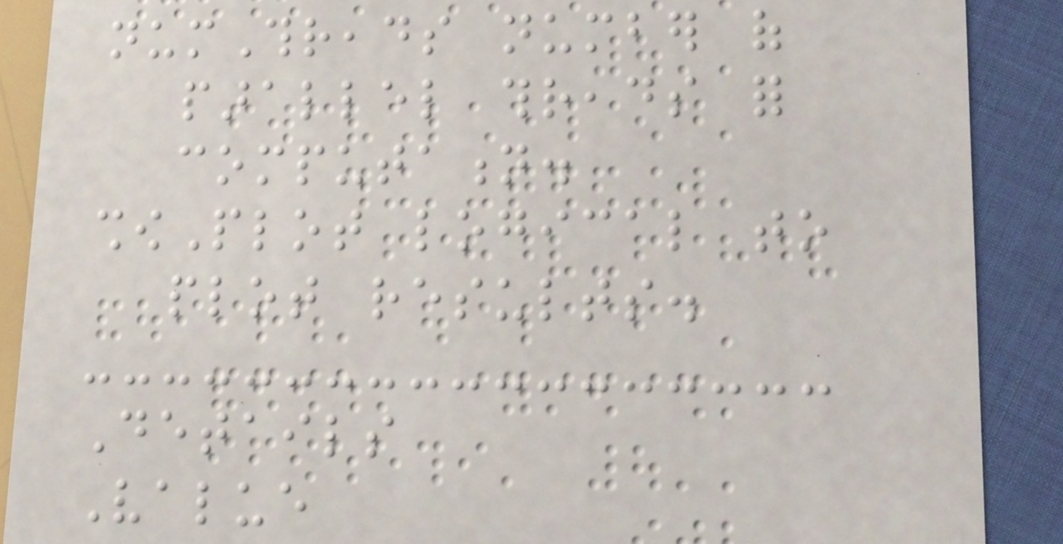numThreads number of
parallel threads for
computation.
showPlot logical to
plot results.
Details
Value
